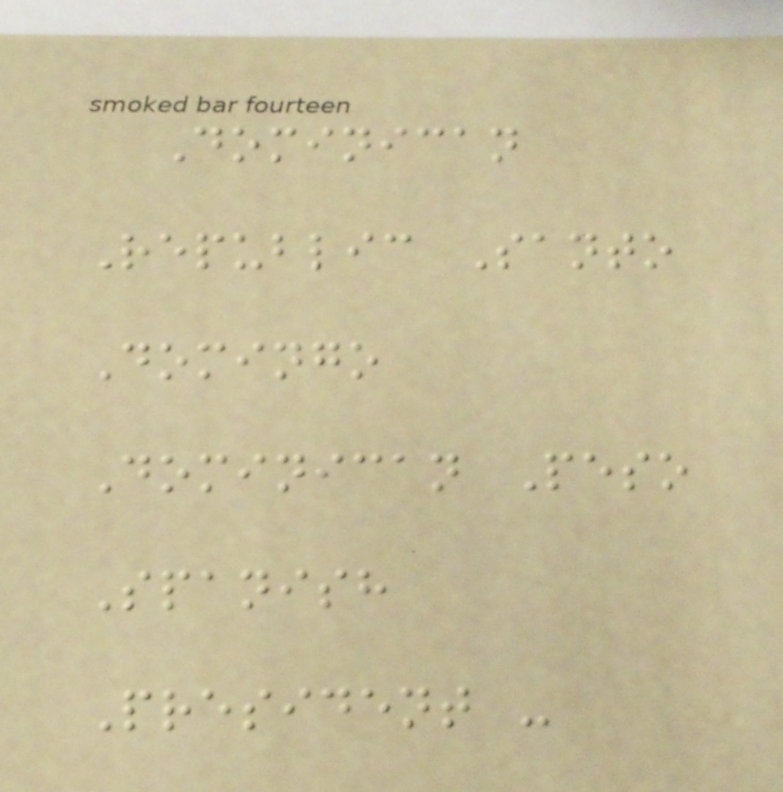Dominican
Republic Santo
Domingo
Dominican Peso
Spanish
President -
